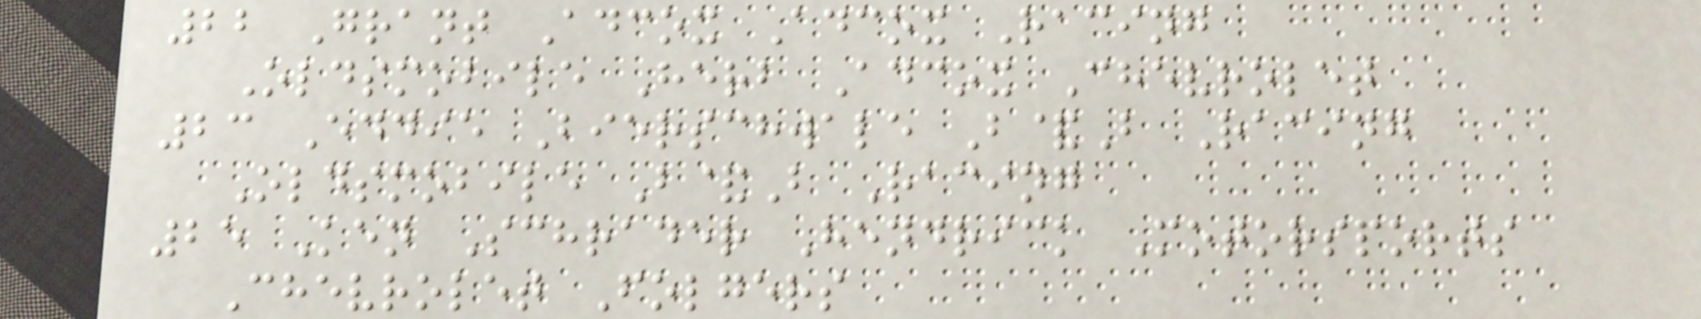22 Grant Adcox Adcox Racing
Oldsmobile Herb Adcox Chevrolet
23 Eddie Bierschwale B&B Racing
Oldsmobile B&B Racing
25 Ken Schrader Hendrick Motorsports
Chevrolet Folgers
